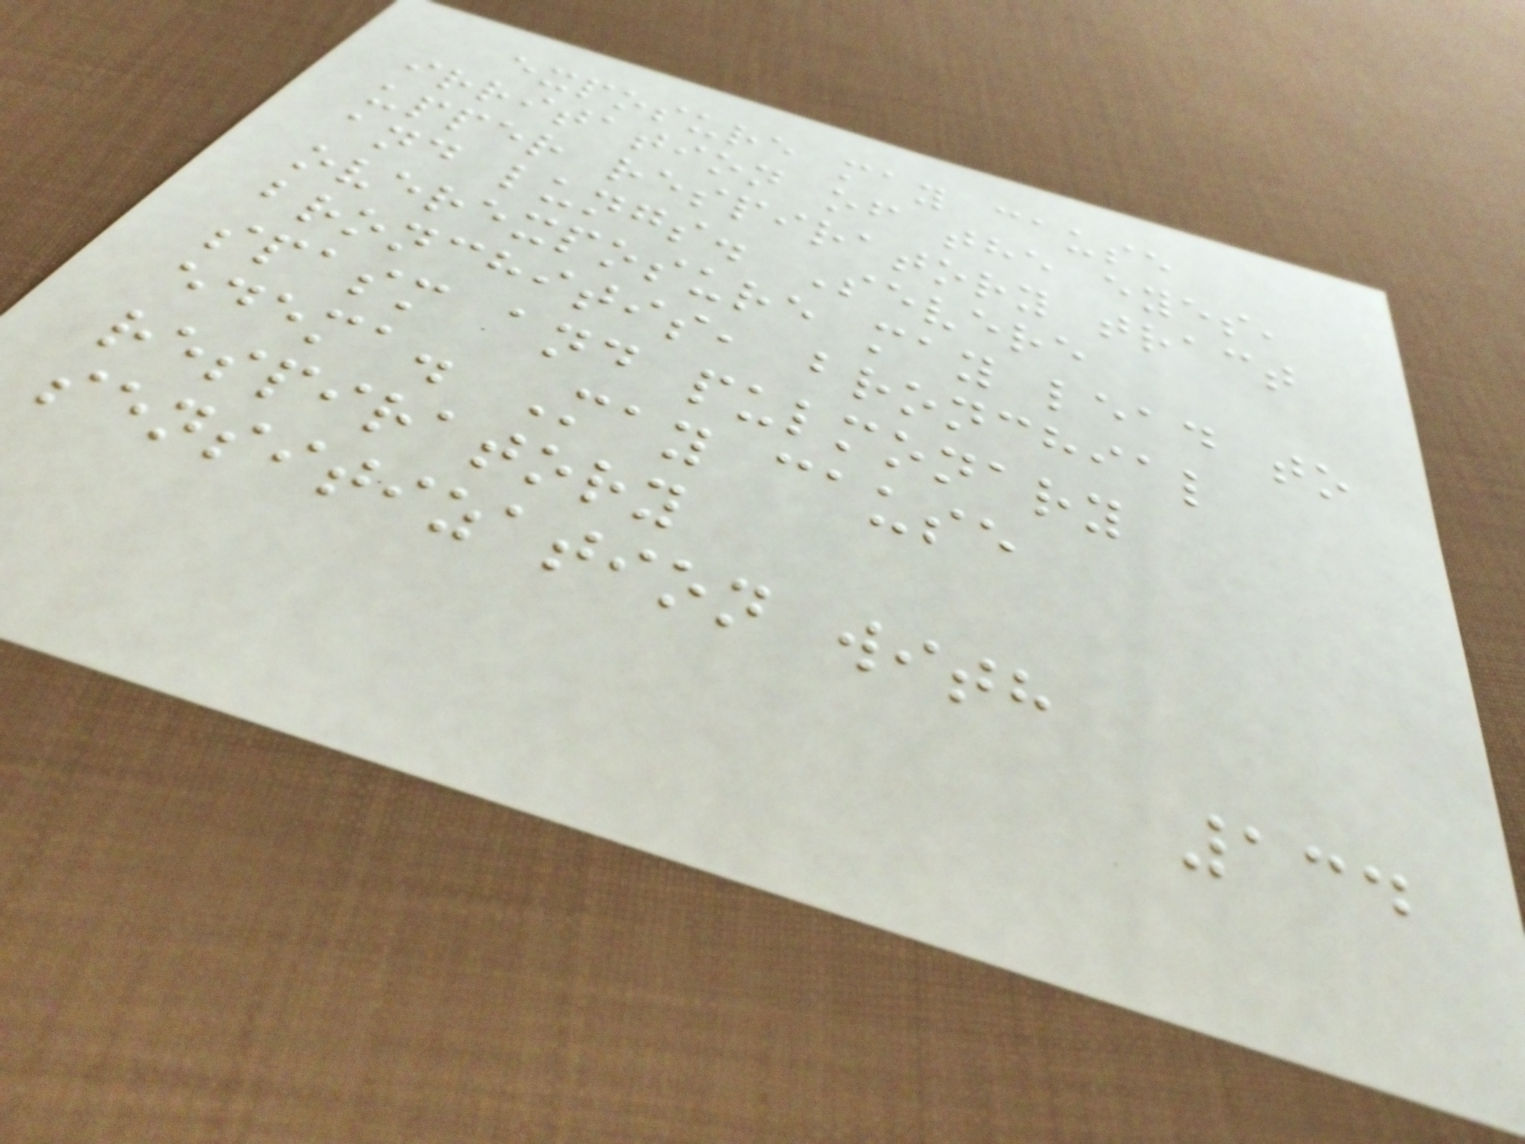exposure may cause
irritation of the eyes,
upper respiratory tract
and lungs. Severe
overexposure may lead to
bronchitis, bronchial
spasm and pulmonary
edema. May cause
respiratory
sensitization with
134
